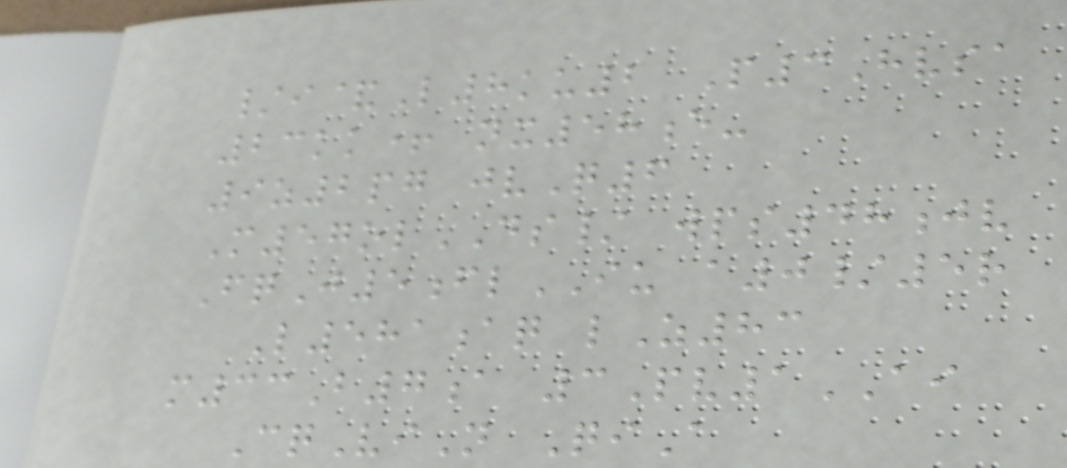/i&L8ku2 P3Hvsa
23kk+ nx58e-
9z2pg jvQ6
M57olDS/ wps48jv
FqJ5flIU a0/5r
L581aq lZ83
m33B7a 3Pv1AI
CqViN QiA
